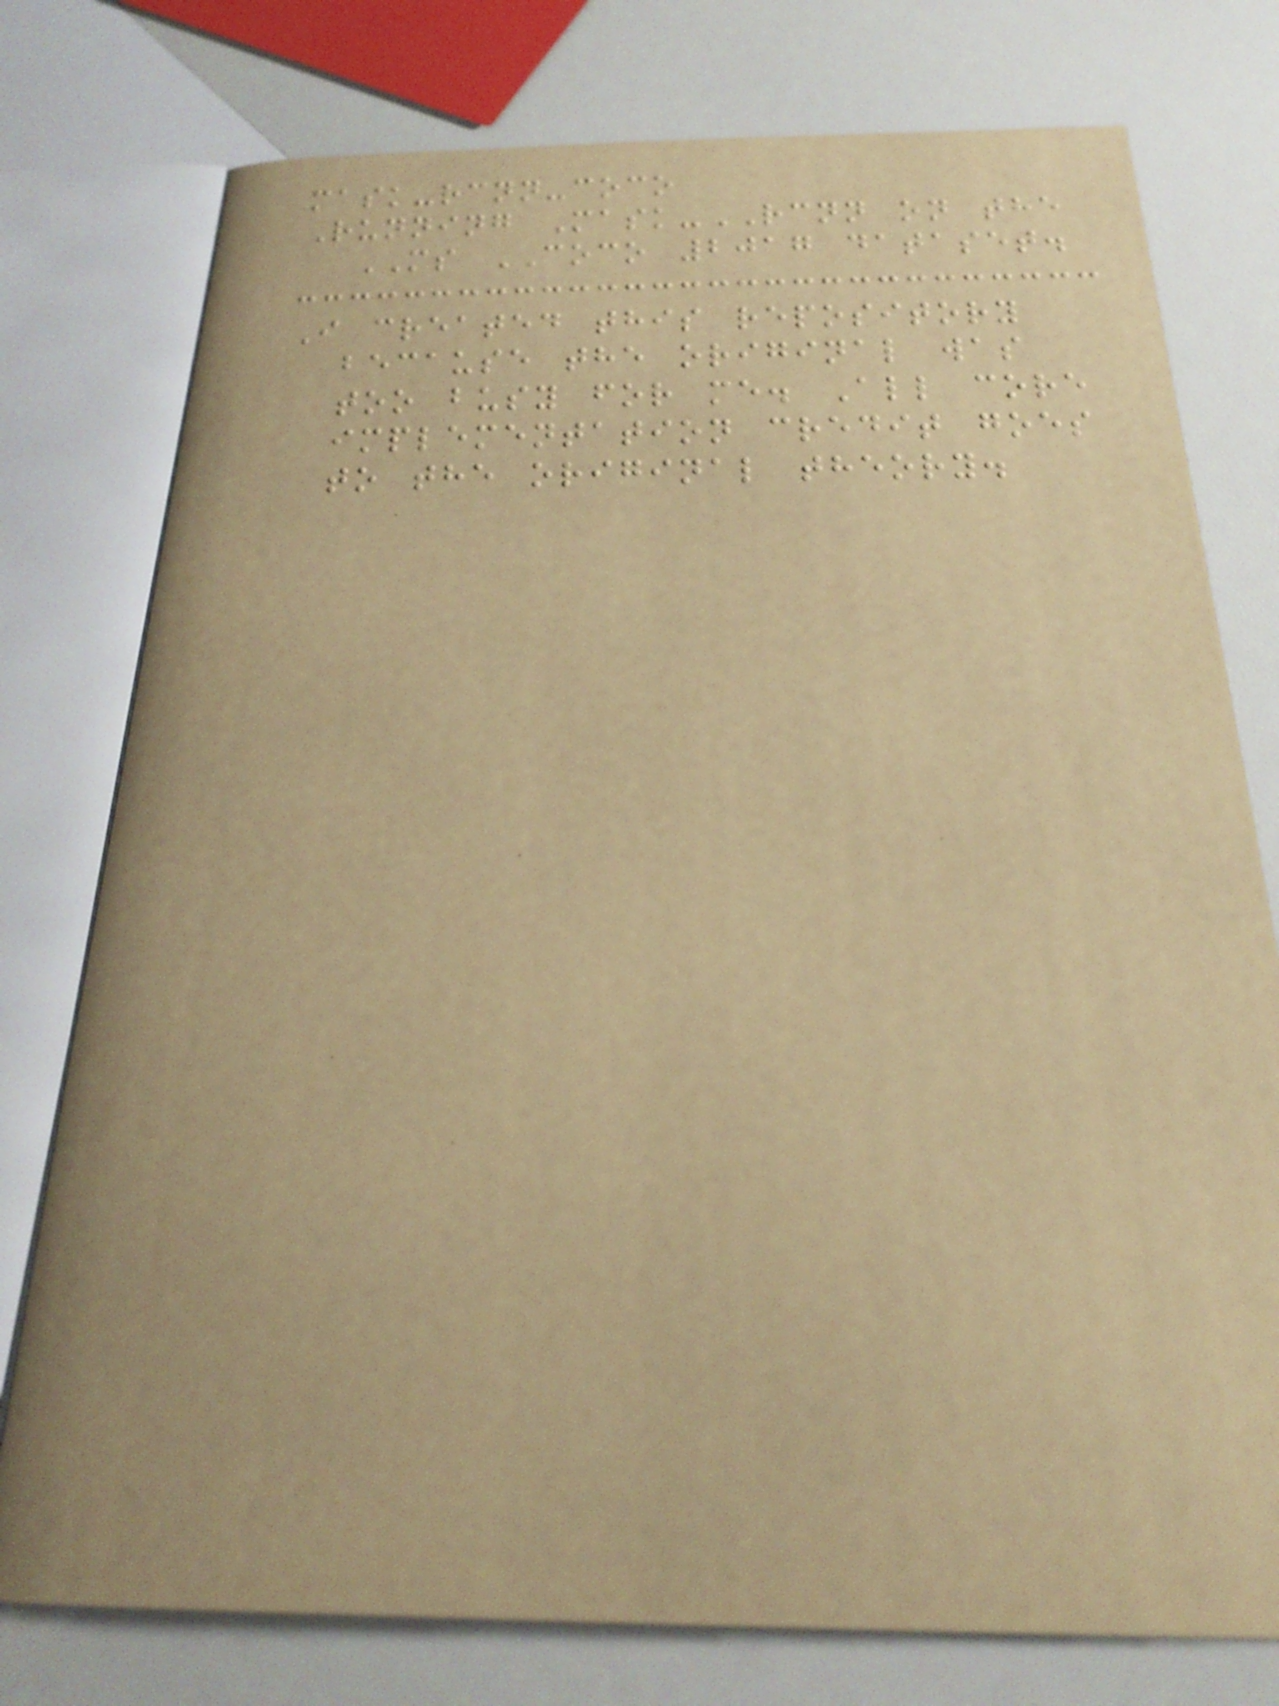mask-rcnn-coco
Running Mask-RCNN on the
MS COCO 2017 dataset.
I created this repository
because the original was
too busy for me. All core
implementation credit goes
to the original theory.
